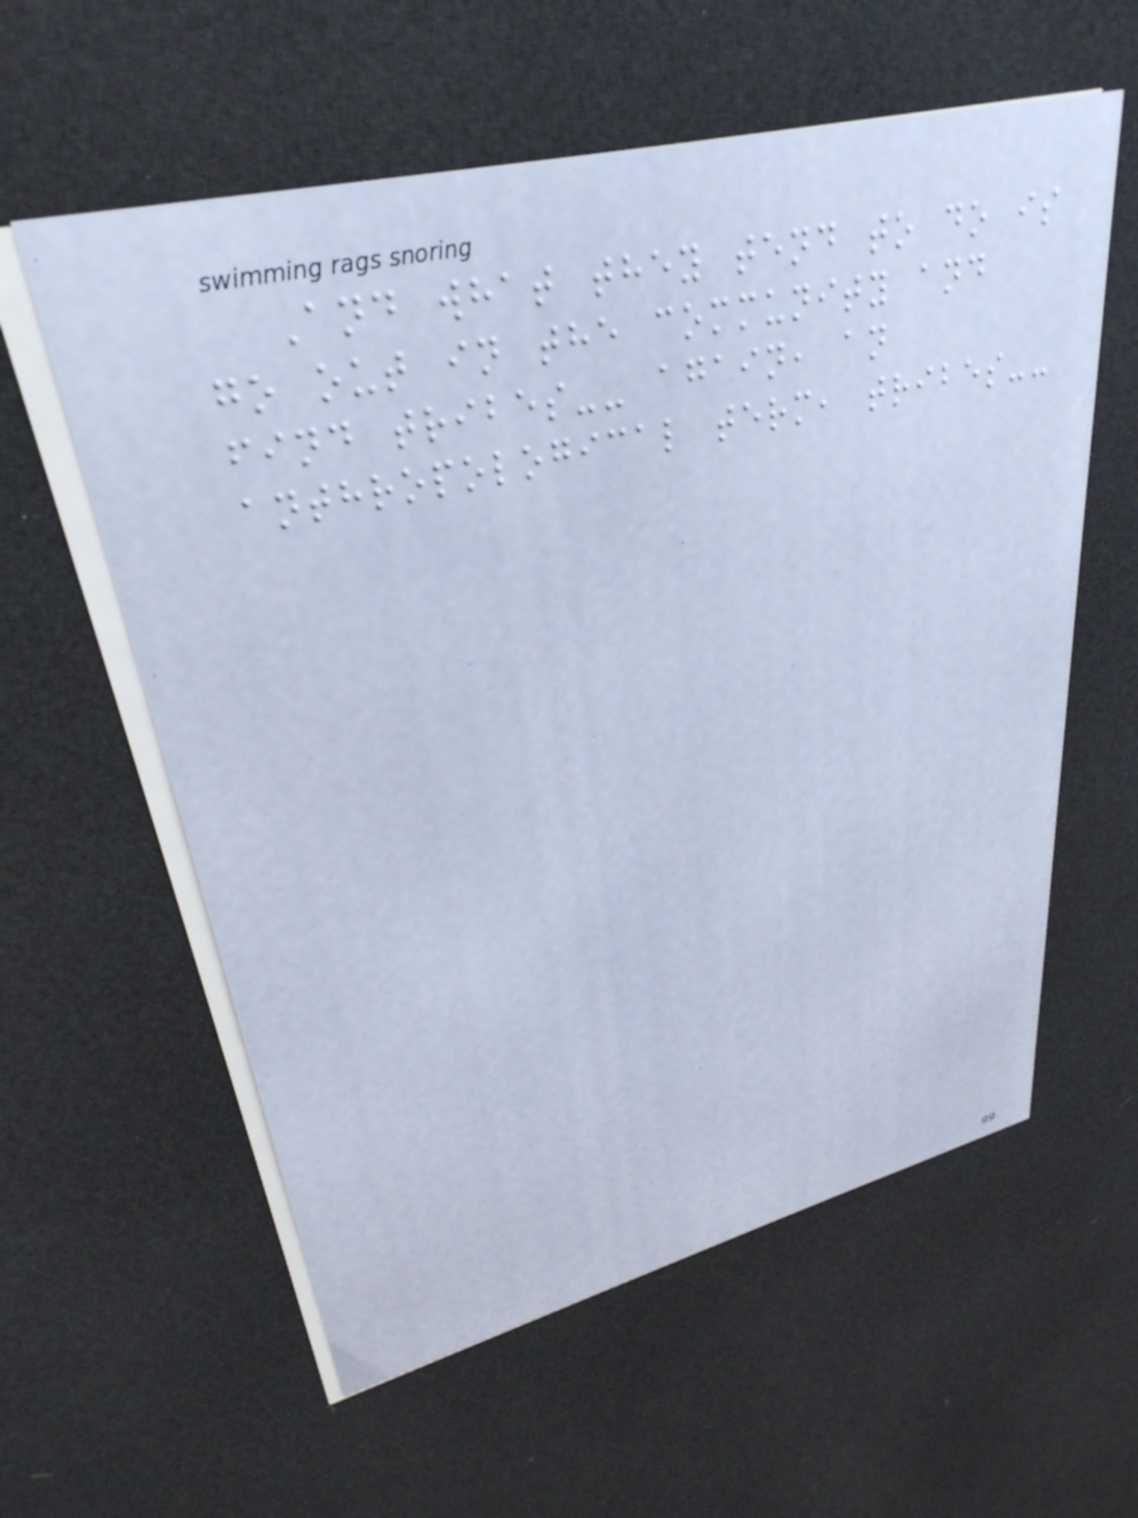And what they tend to do is
go out in the community and
find tribes-- again, an
anthropological term, tribes--
